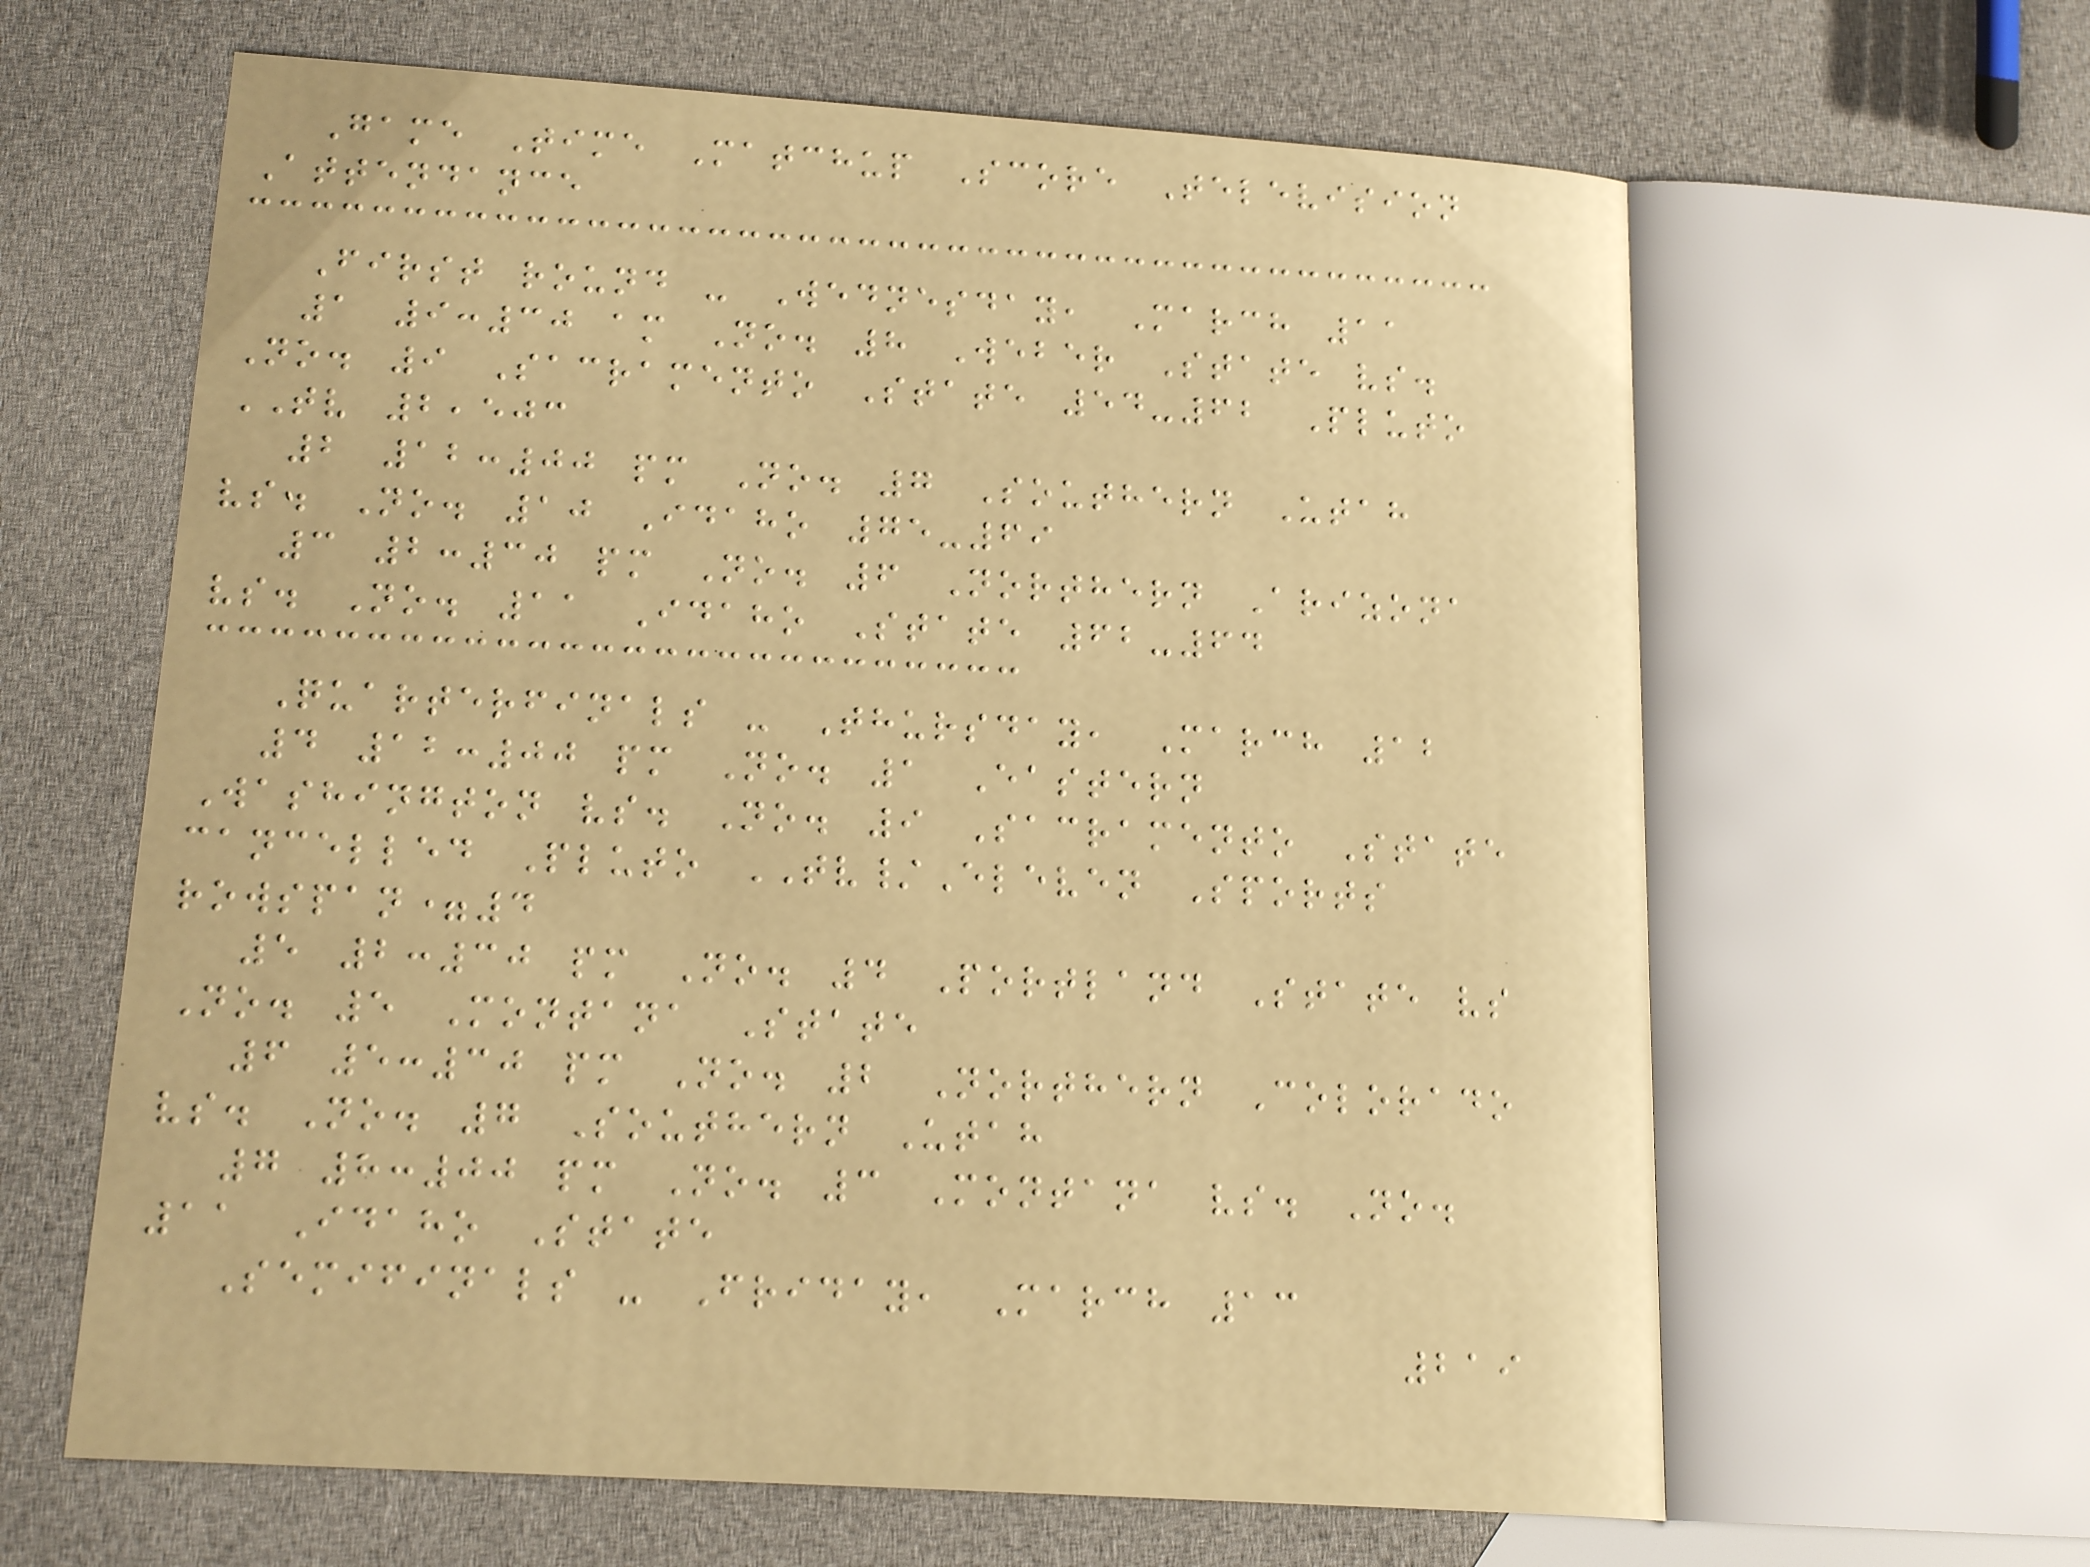Game Time Matchup Score Television
Attendance
First round - Wednesday, March 11
1 9:30 am No. 8 Weber State vs.
No. 9 Sacramento State 54-62 Pluto
TV 2,503
2 12:00 pm No. 7 Southern Utah
vs. No. 10 Idaho 75-69
3 2:30 pm No. 6 Northern Arizona
vs. No. 11 Idaho State 62-64
Quarterfinals - Thursday, March 12
4 12:00 pm No. 1 Eastern
Washington vs. No. 9 Sacramento State
cancelled Pluto TV/Eleven Sports
rowspan=4
5 2:30 pm No. 4 Portland State vs
No. 5 Montana State
6 5:30 pm No. 2 Northern Colorado
vs. No. 7 Southern Utah
7 8:00 pm No. 3 Montana vs. No.
11 Idaho State
Semifinals - Friday, March 13
219
